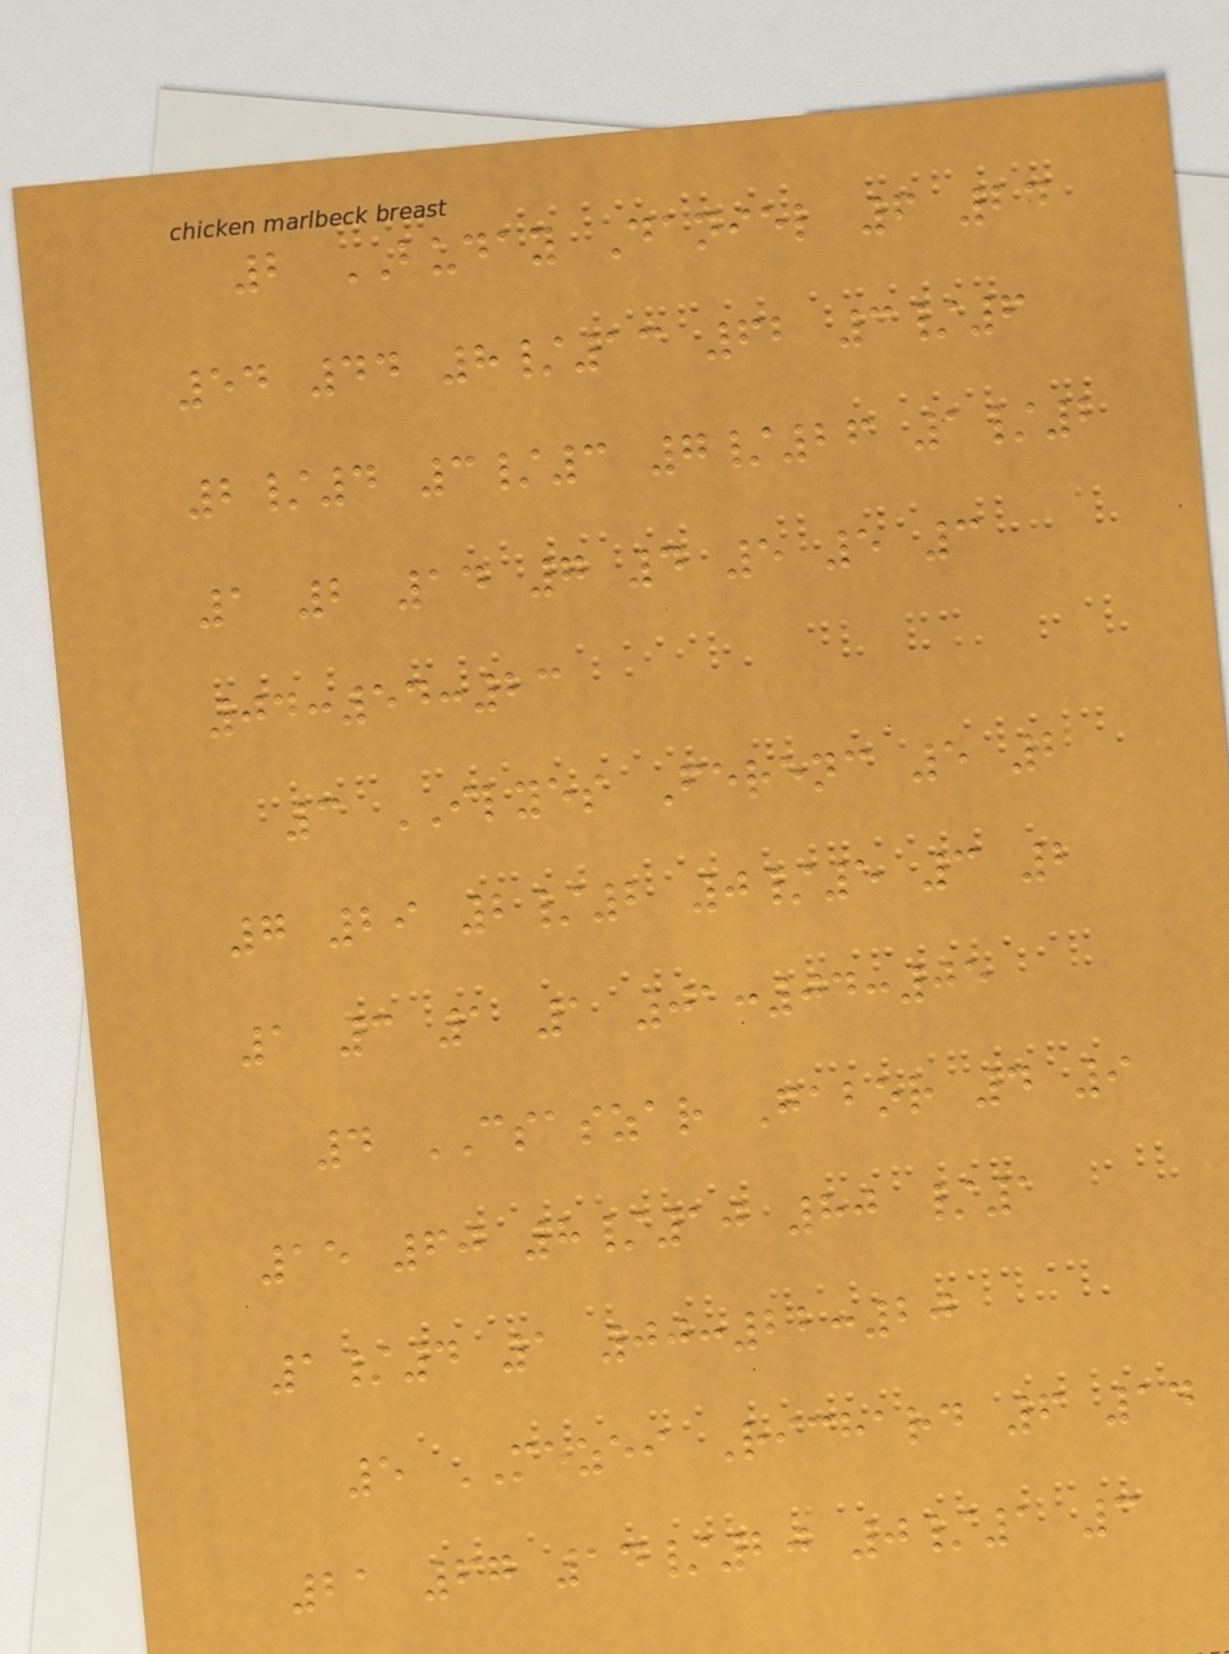2 BUDAY Daniel 6 24
54 44 8/13 62 3/6
2/4 3/3 7/26 1/2
1 2 14 7 4 5 5 3
04:54:23
3 ILYES Ferenc 5 2
7 29 2/2 0/5 3 2
1 3 1 1 01:04:05
4 CSASZAR Gabor 4 9
15 60 8/10 80 /1
1/4 1 00:22:20
5 MEZEI Richard 6 14
21 67 14/20 0/1 3
